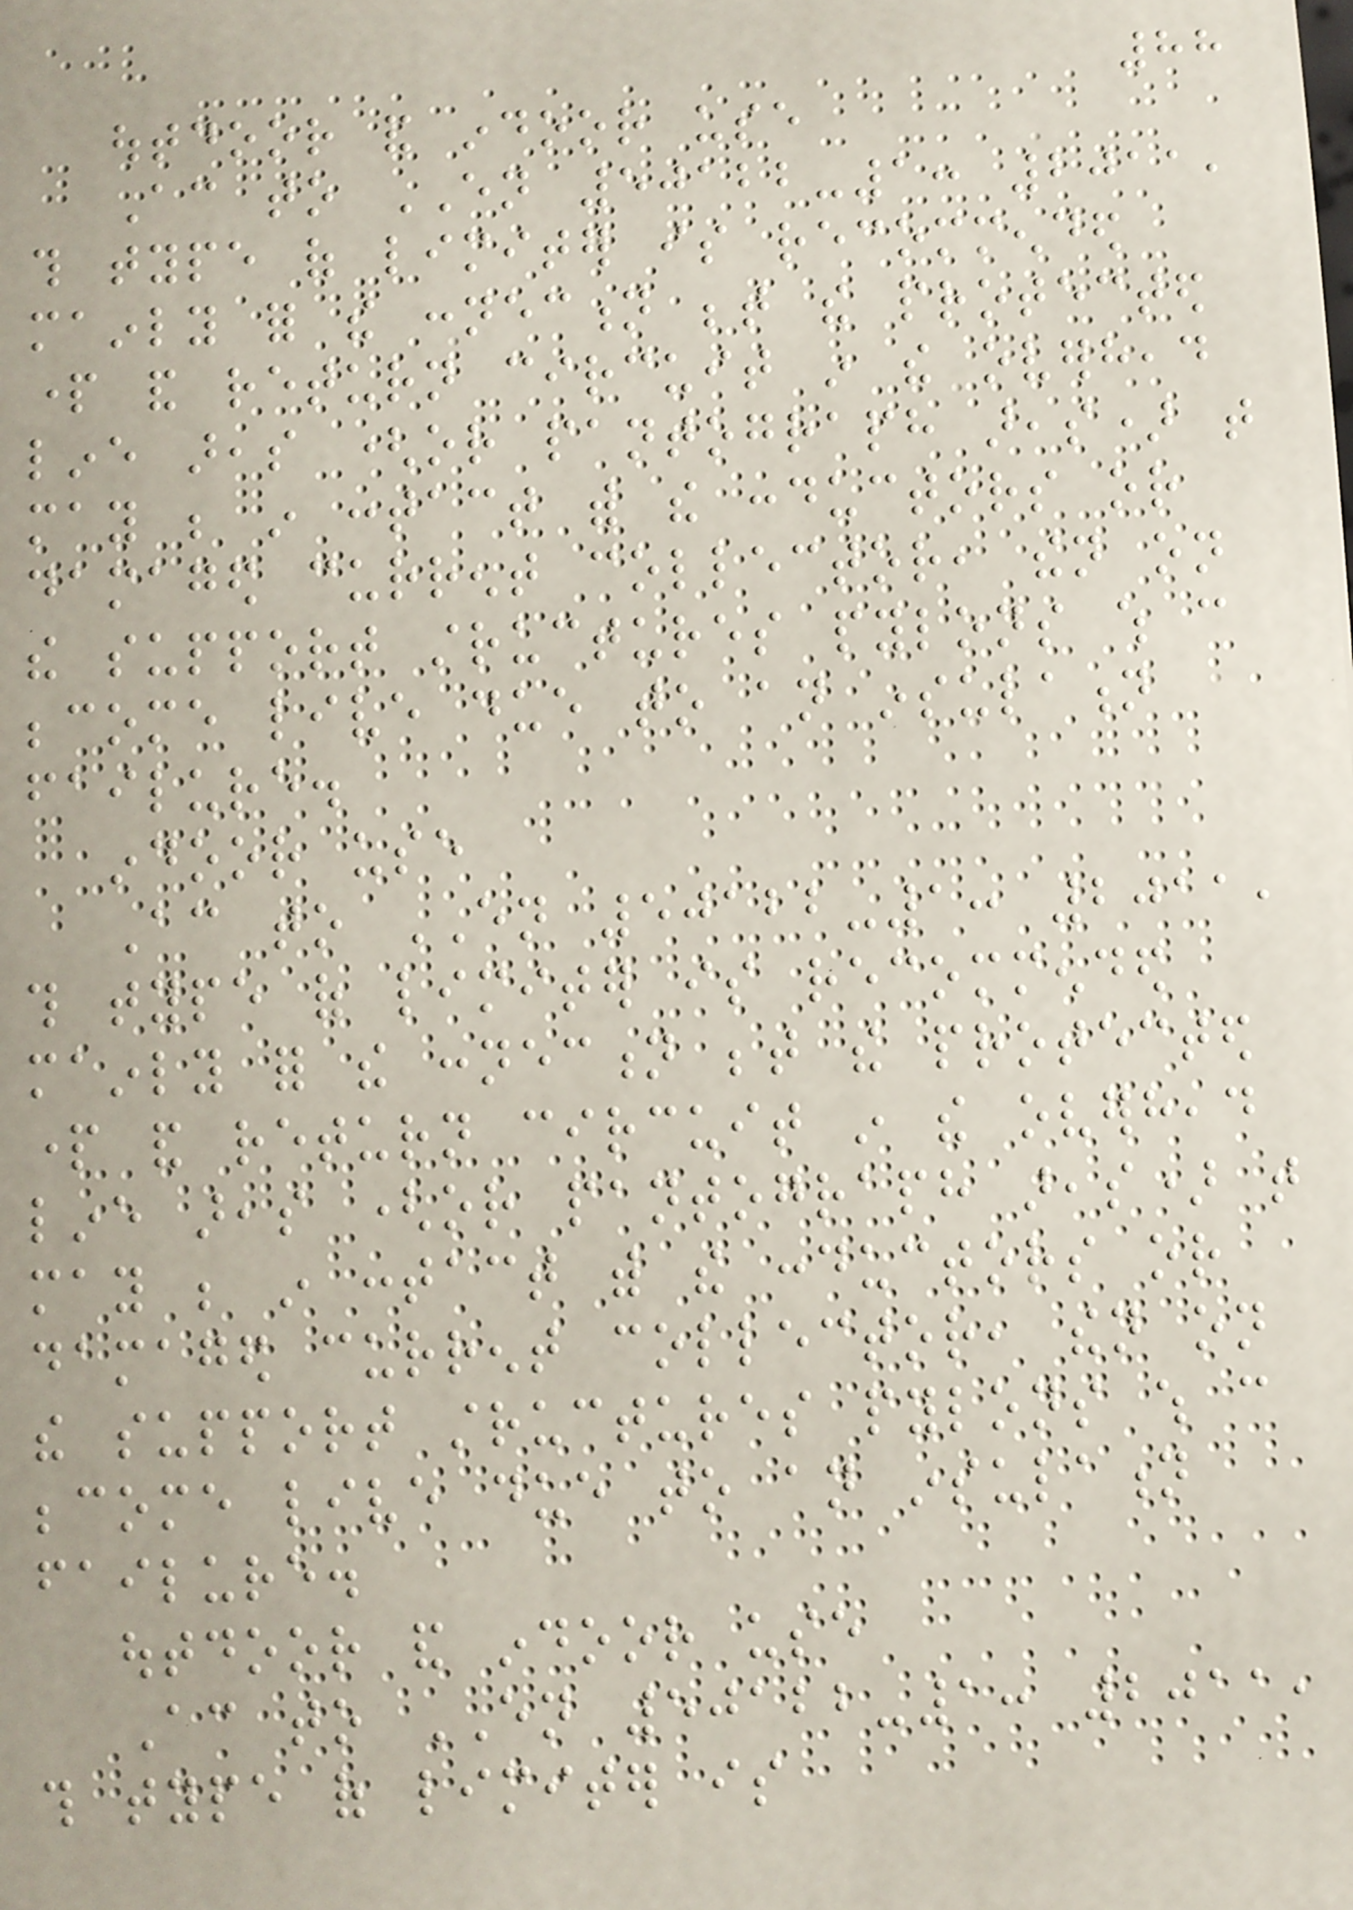88
outdoor and indoor use
According to EN 50122-1: 2011,
this type of limiter is recommended
mainly for the connection between the protected
part and return circuit in the overhead
line areas (or pantograph areas) that
may be in contact with the conductors or
damaged current collector, then on
the support structures pylons which can
become live due to an insulation
failure.
indoor use
According to EN 50122-1: 2011,
this type of limiter is recommended
mainly for the connection between the protected
part and return circuit in the overhead
line areas (or pantograph areas) that
may be in contact with the conductors or
damaged current collector, then on
the support structures pylons which can
become live due to an insulation
failure.
outdoor and indoor use
According to EN 50122-1: 2011,
this type of limiter is
